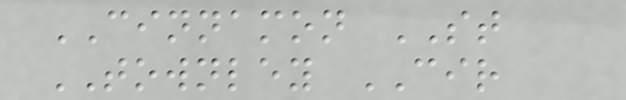CINNAMON ST
TOWNLEY CIR
